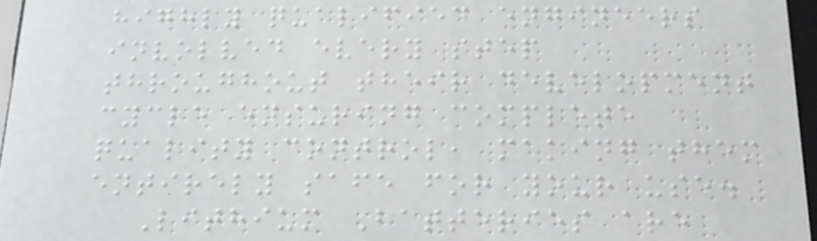highly qualified engineers
involved every step
throughout their development
cycle ensuring complete
quality control, making them
entirely safe for your use.
Lithium Batteries are
